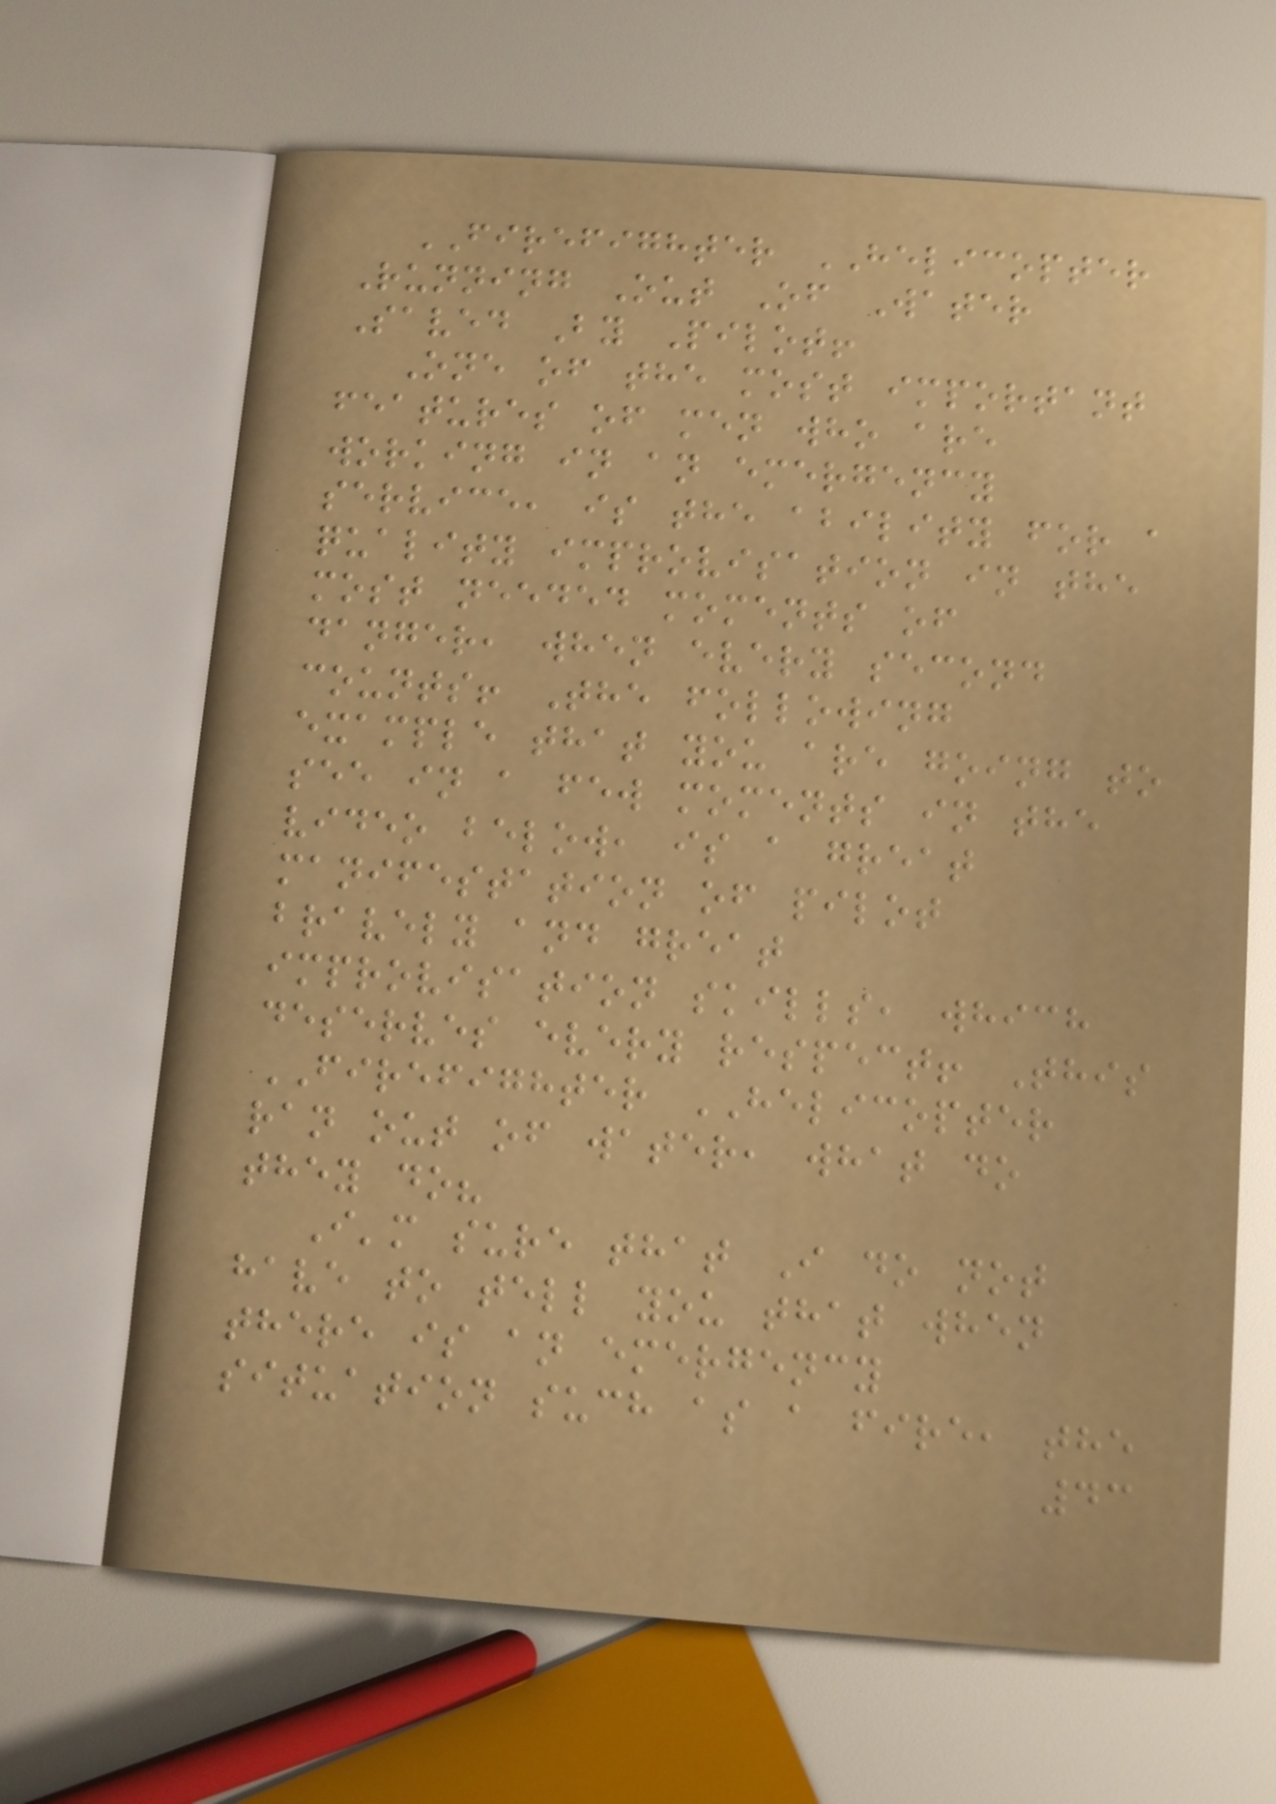FIREFIGHTER HELICOPTER
Running Out Of Water
Saved By Pilot!
One of the most important
features of men who are
working in an emergency
service, is the ability for a
quality improvisation in the
most needed moments of
danger, when every second
counts! The following
example that you are going to
see in a few moments in the
video below, is a great
manifestation of pilot
bravely and great
improvisation skills, which
deserves every respect! This
FIREFIGHTER HELICOPTER
ran out of water, what do
they do?
I'm sure that I do not
have to tell you that when
there is an emergency
situation such as a fire, the
43
